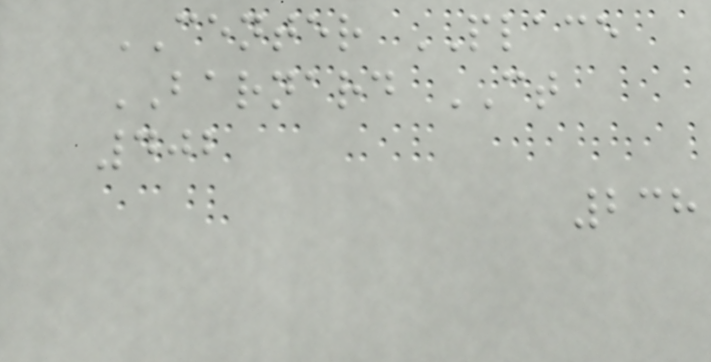CENTER PLACE
BARNARD CT
402
238
